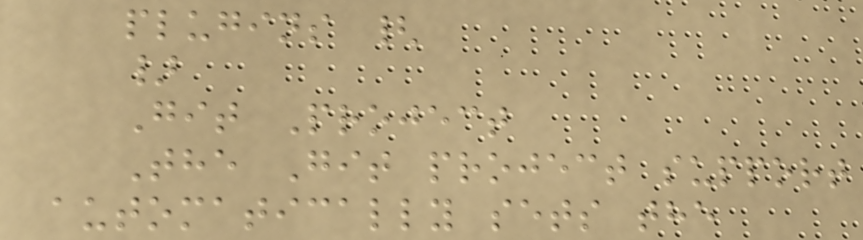plugins {
}
Git Project
The Git project support
automatically sets the
